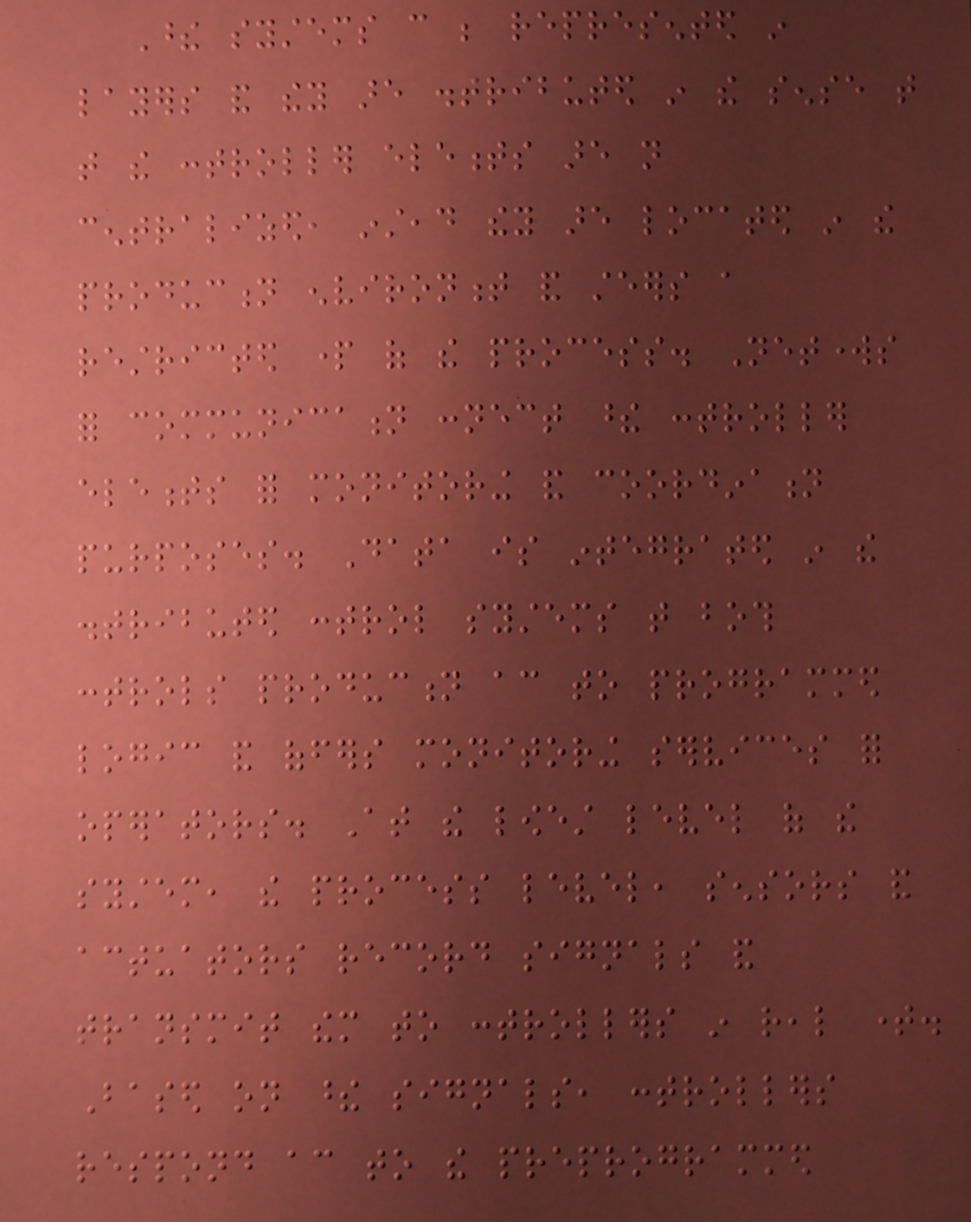These systems can be represented in
layers and they are distributed in the sense that
that the controller elements are not
centralized, instead they are located in the
production environment and steers a
restricted part of the process. Networks
for communication connect these controller
elements for monitoring and coordination
purposes. Data is integrated in the
distributed control systems that both
controls production according to programmed
logic and offers monitoring services for
operators. At the lowest level of the
system, the process level, sensors and
actuators record signals and
transmit them to controllers in real time.
Based on these signals, controllers
respond according to the preprogrammed
